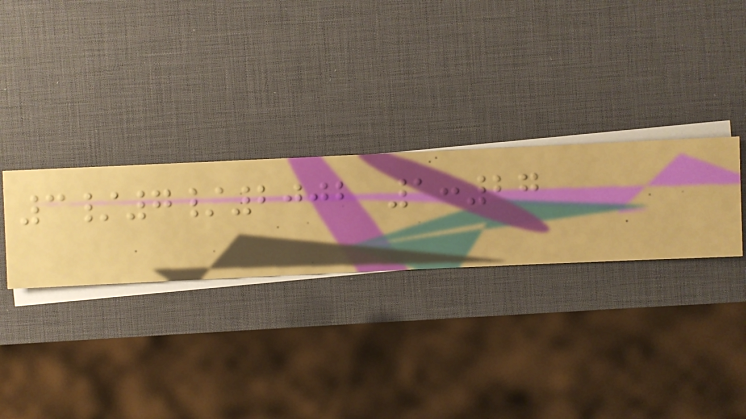3/7/2002 1:27
